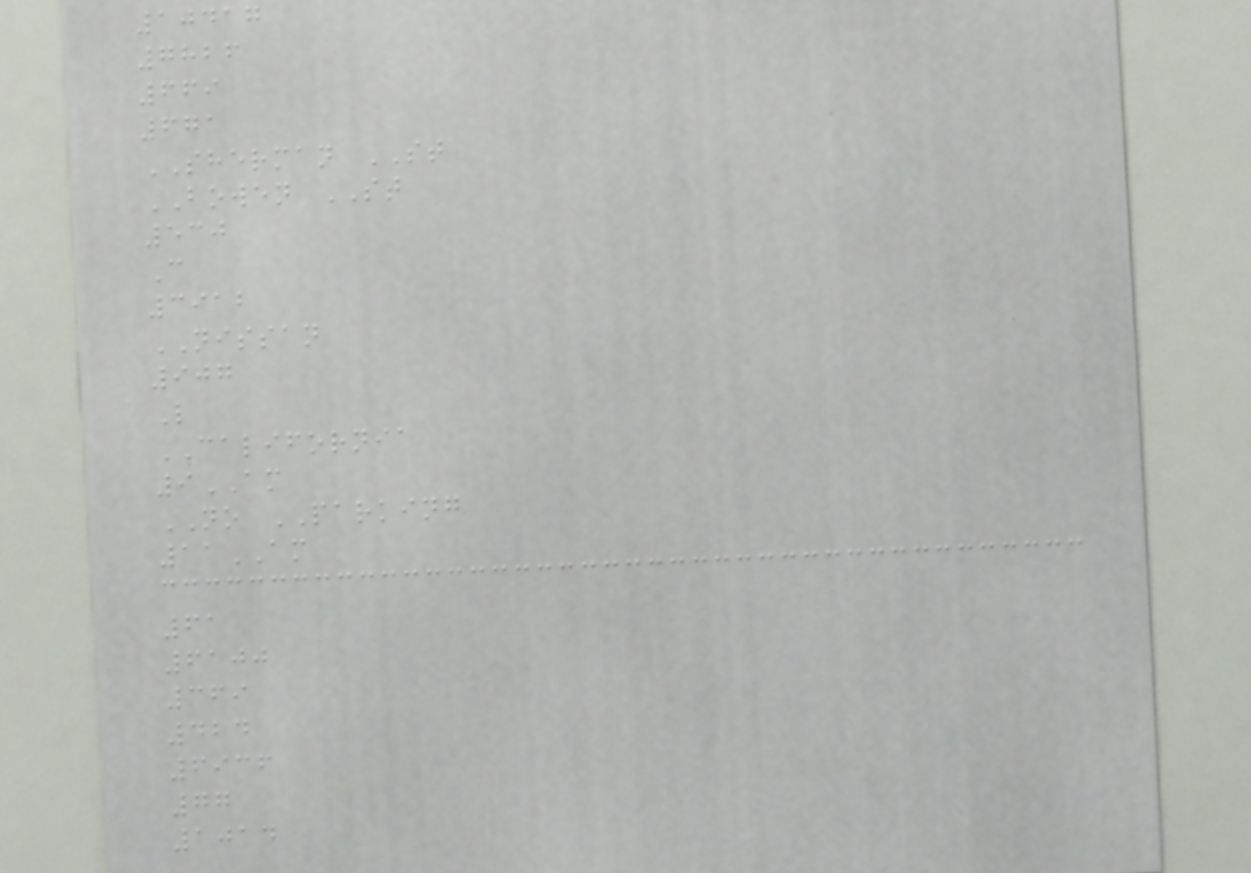10417
7826
669
671
SHERMAN ST
BOWEN ST
530
C
3912
NISSAN
907
L
CALIFORNIA
9AM
NO PARKING
11AM
61
6100
369
424
6936
77
1014
